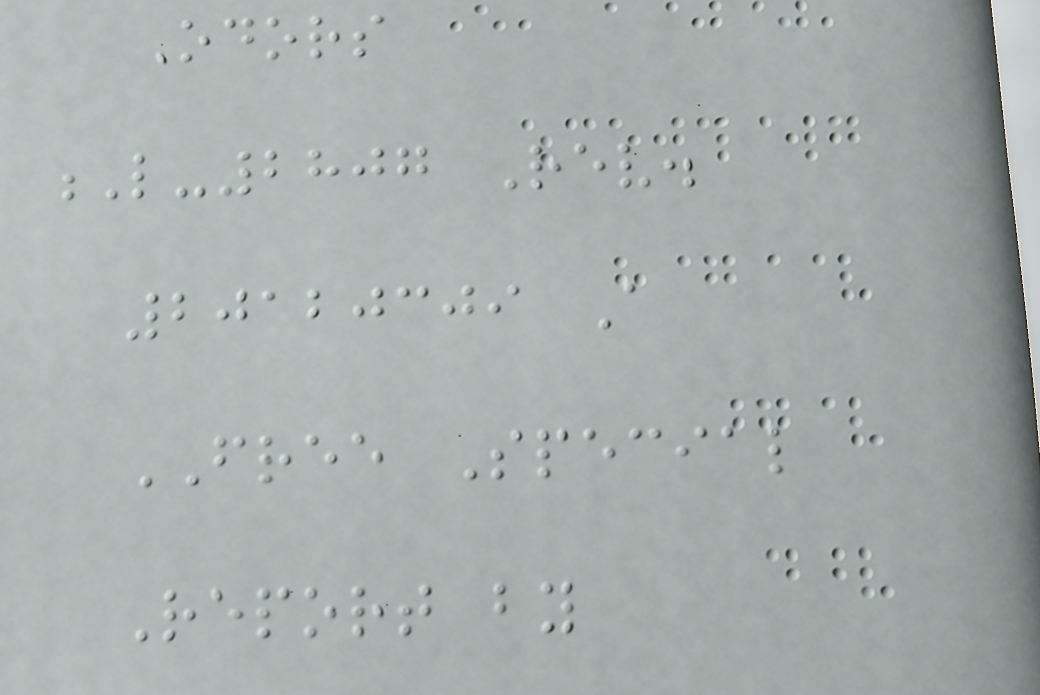Odors
L-2807 Rev.
20120309 A
FREE Special
Report by
